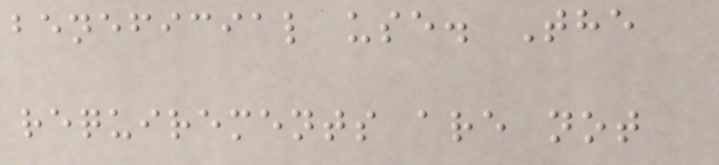beneficial use. The
requirements are not
